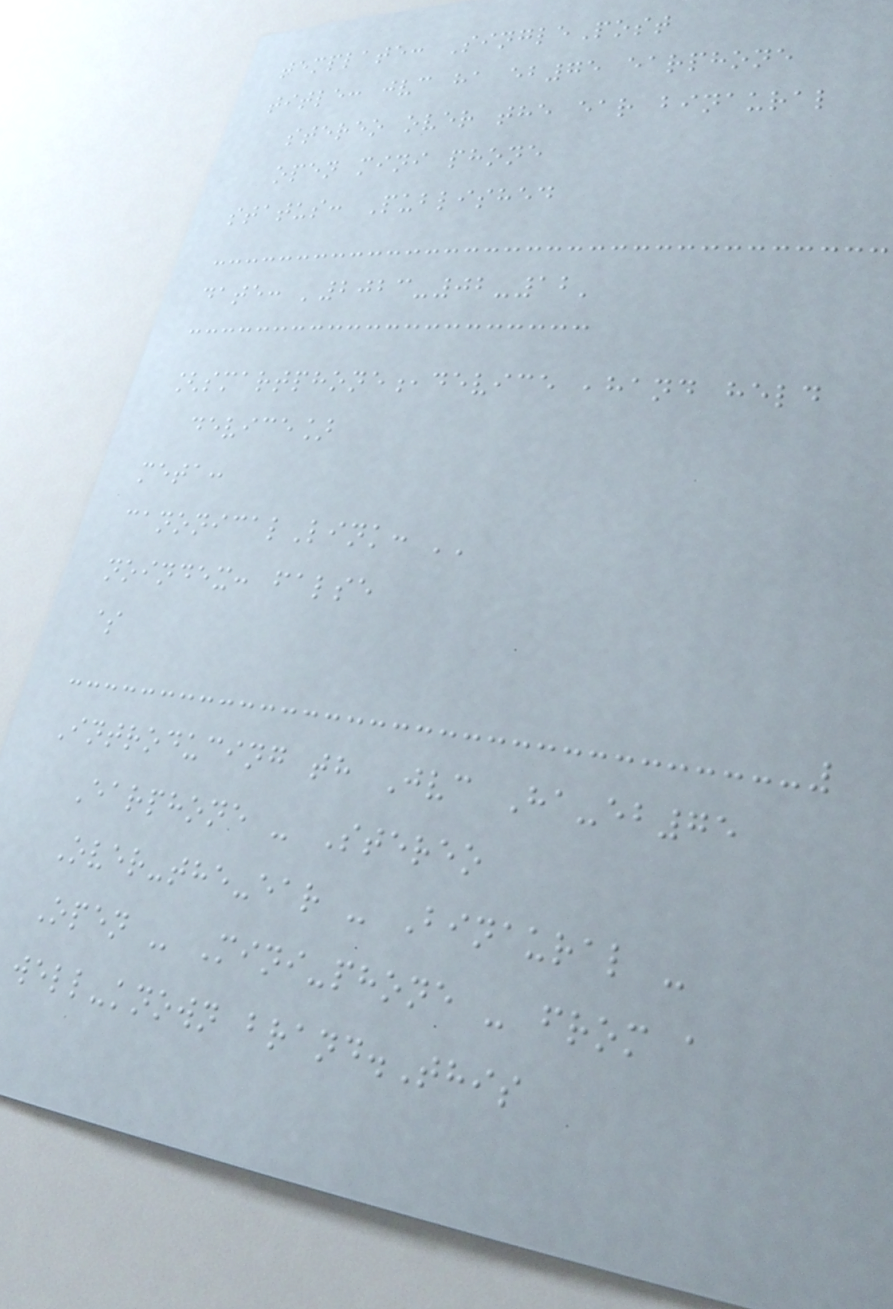template: SinglePost
title: jvc ha eb75 earphone
stereo over the ear binaural
open mini phone
status: Published
date: '2023-02-12'
[smartphone,device ,hand held
device]
meta:
canonicalLink: ''
noindex: false
$
Introducing th Jvc Ha-eb75
Earphone - Stereo
Over-the-ear - Binaural -
Open - Mini-phone - from a
well-known brand.This
